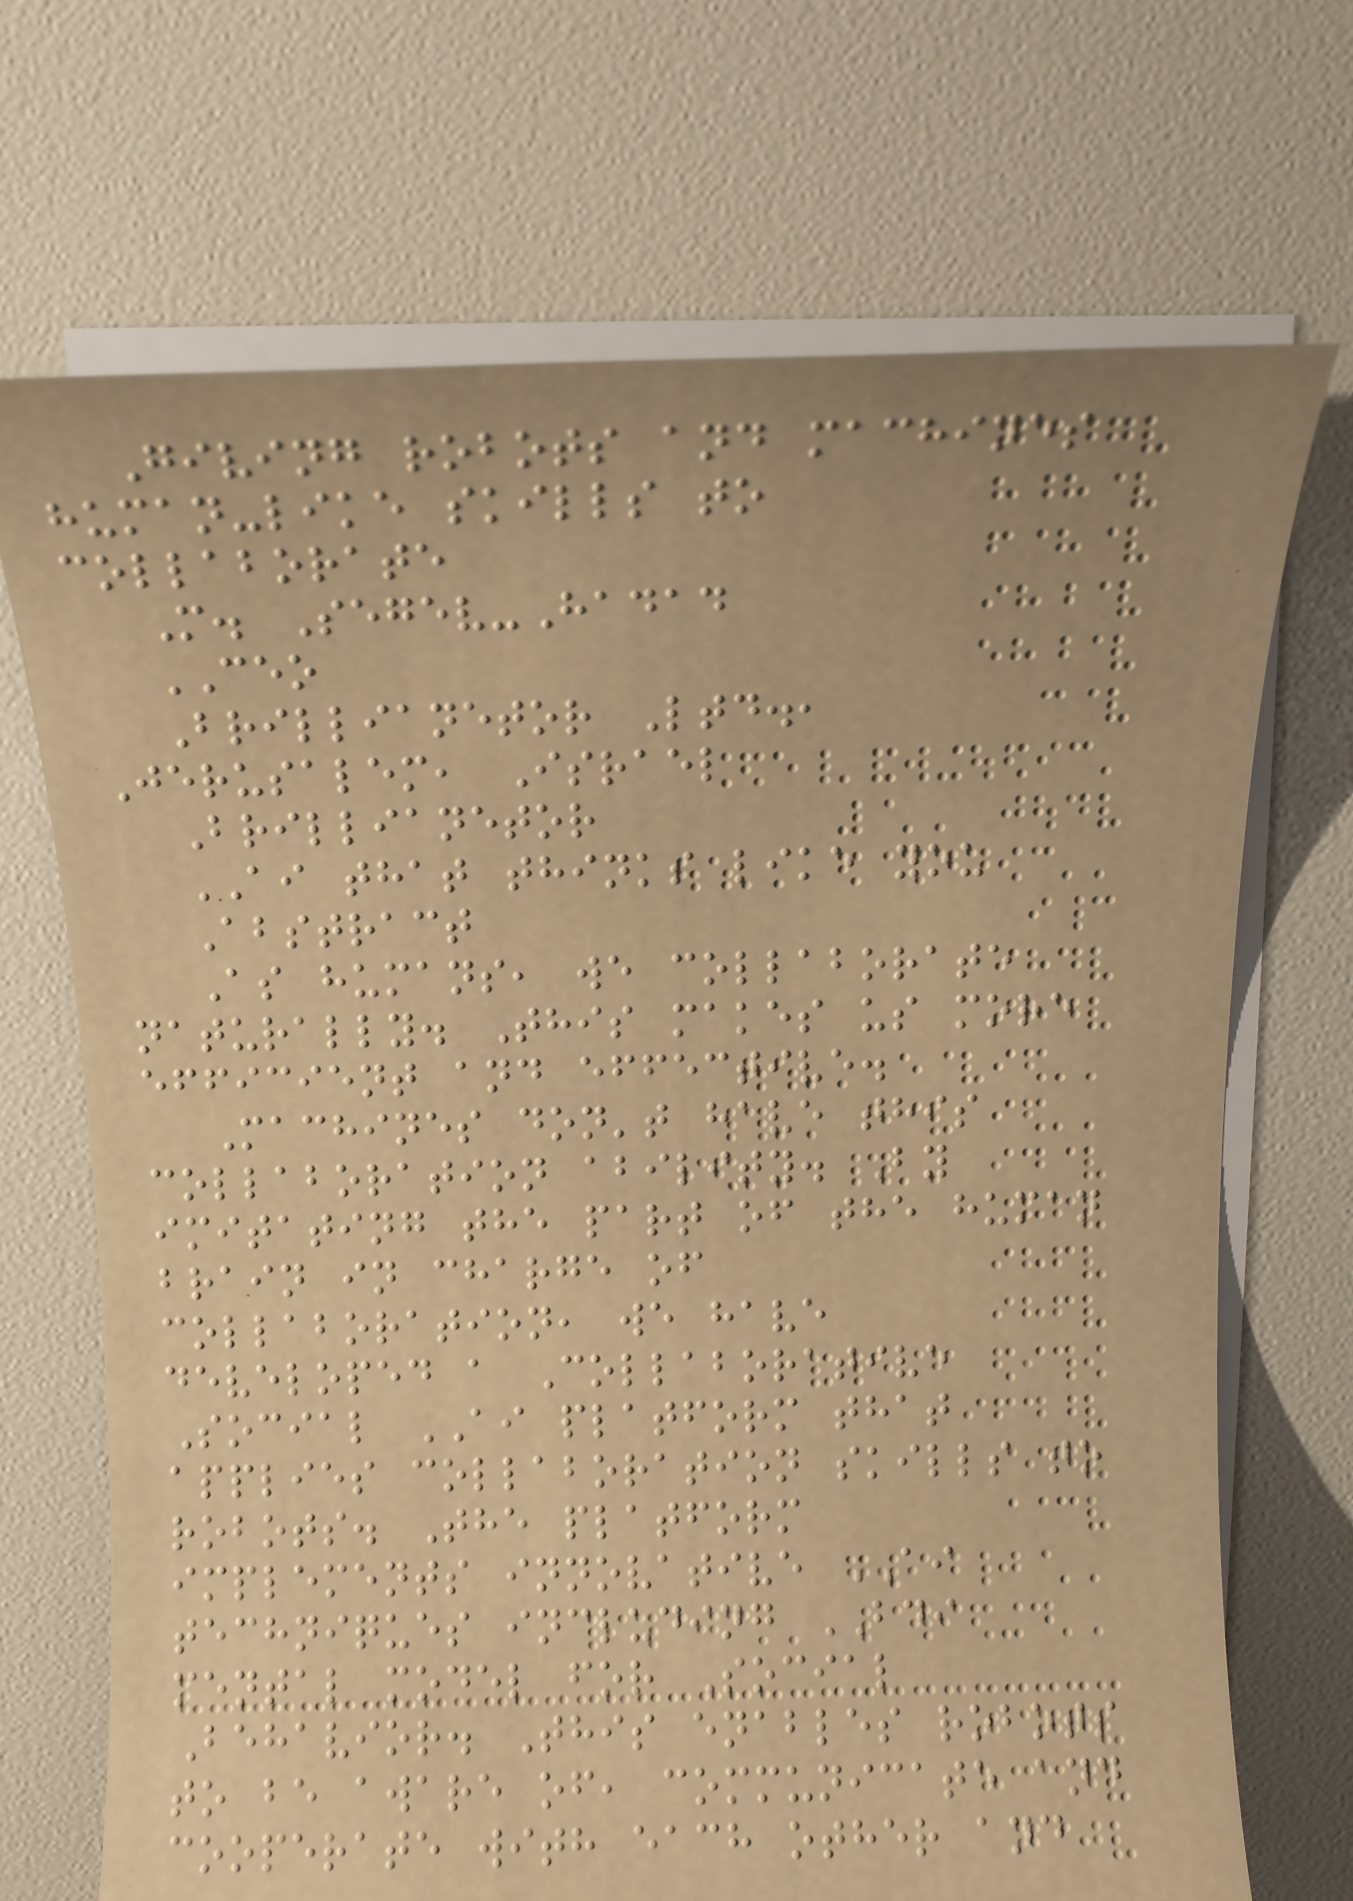Giving robots and machines
human-like skills to
collaborate
M. Segev-Hadad
CEO
Brillianetor Ltd.,
Jerusalem, Israel
Brillianetor
AI that thinks like you
Abstract
As humans, we collaborate
naturally. This makes us more
efficient and effective.
Machines don't have this
collaboration ability. By
imitating the part of the human
brain in charge of
collaboration, we have
developed a Collaborative
Social AI platform that
applies collaboration skills to
robots. The platform
implements innovative AI
techniques including BDI
mental model for Social
Behavior. This enables robots
to be aware of, communicate and
cooperate with each other and
